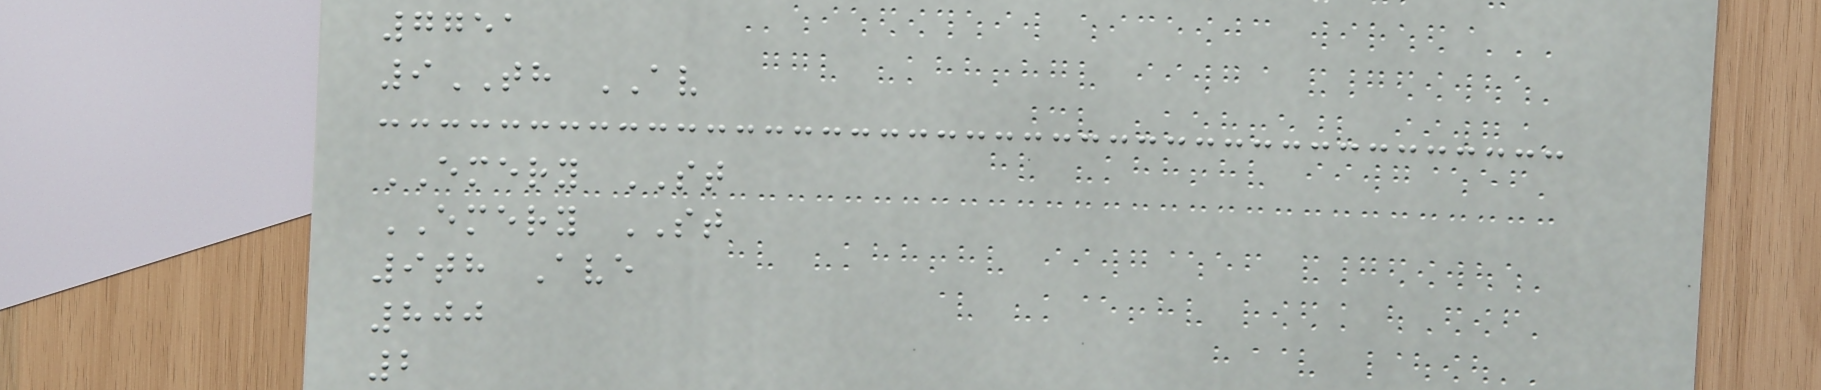7751
9TH AV
EMERY ST
EMERY ST
9th Ave
800
2
